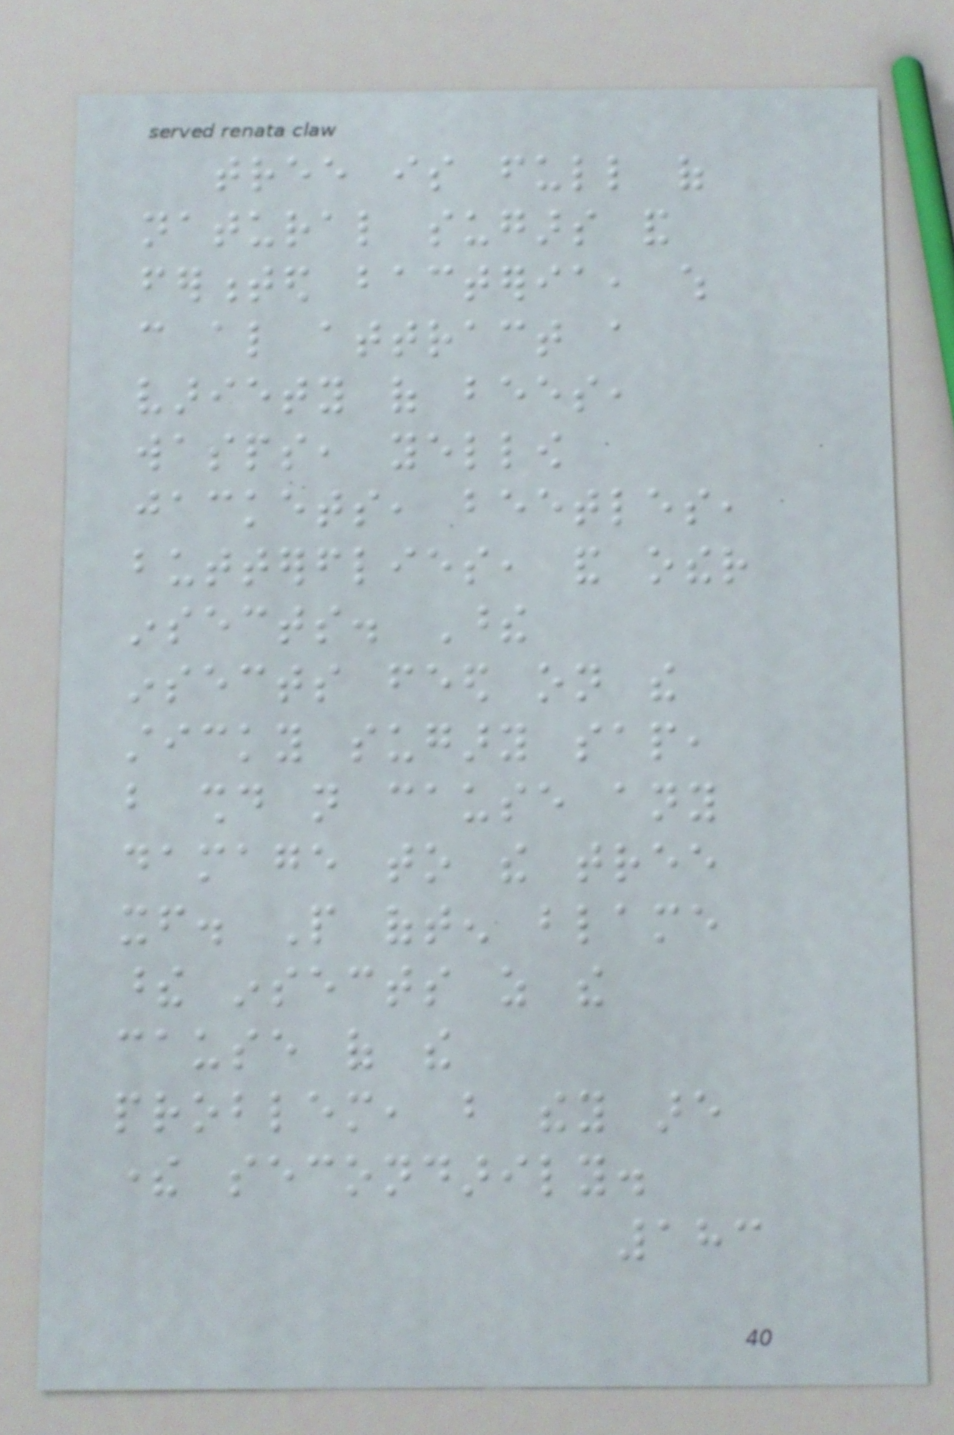tree is full of
natural sugars and
fermented bacteria, which
can also attract a
variety of bees,
wasps, yellow
jackets, beetles,
butterflies, and other
insects. These
insects feed on the
sticky sugary sap,
but should not cause any
damage to the tree
itself. People often blame
these insects as the
cause of the
problem, but they are
there secondarily.
183
